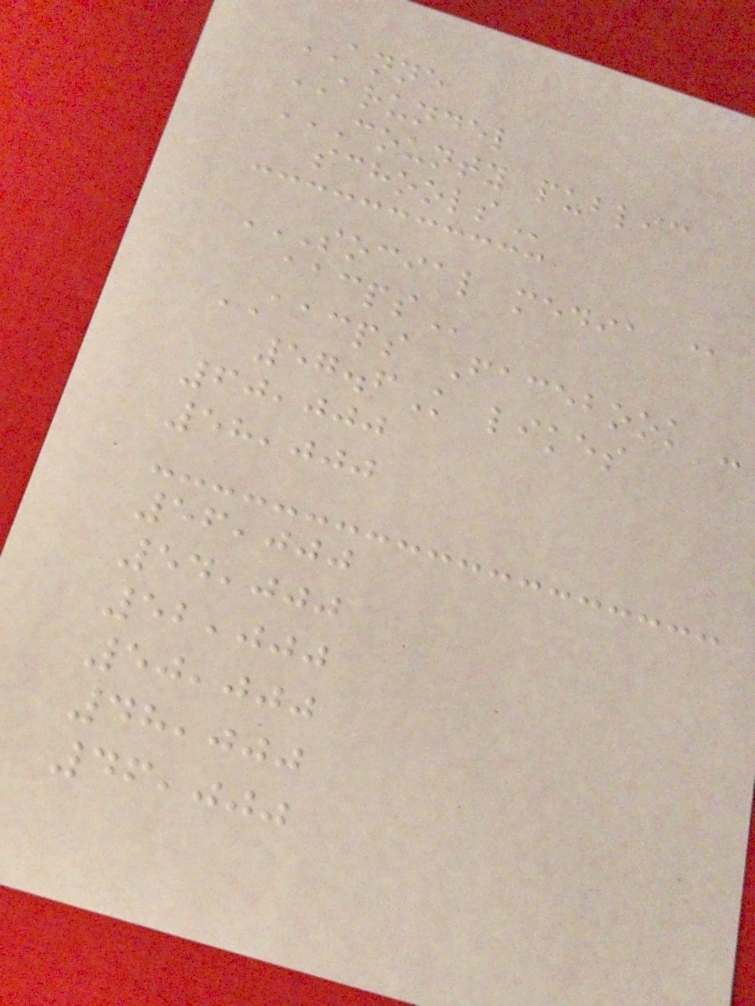ANNE
ARUNDEL
COUNTY PUBLIC
SCHOOLS
SOCIAL MEDIA @
AACPS
AACPS Facebook -
57.6K likes
60,000
58,000
56,000
54,000
52,000
50,000
48,000
46,000
